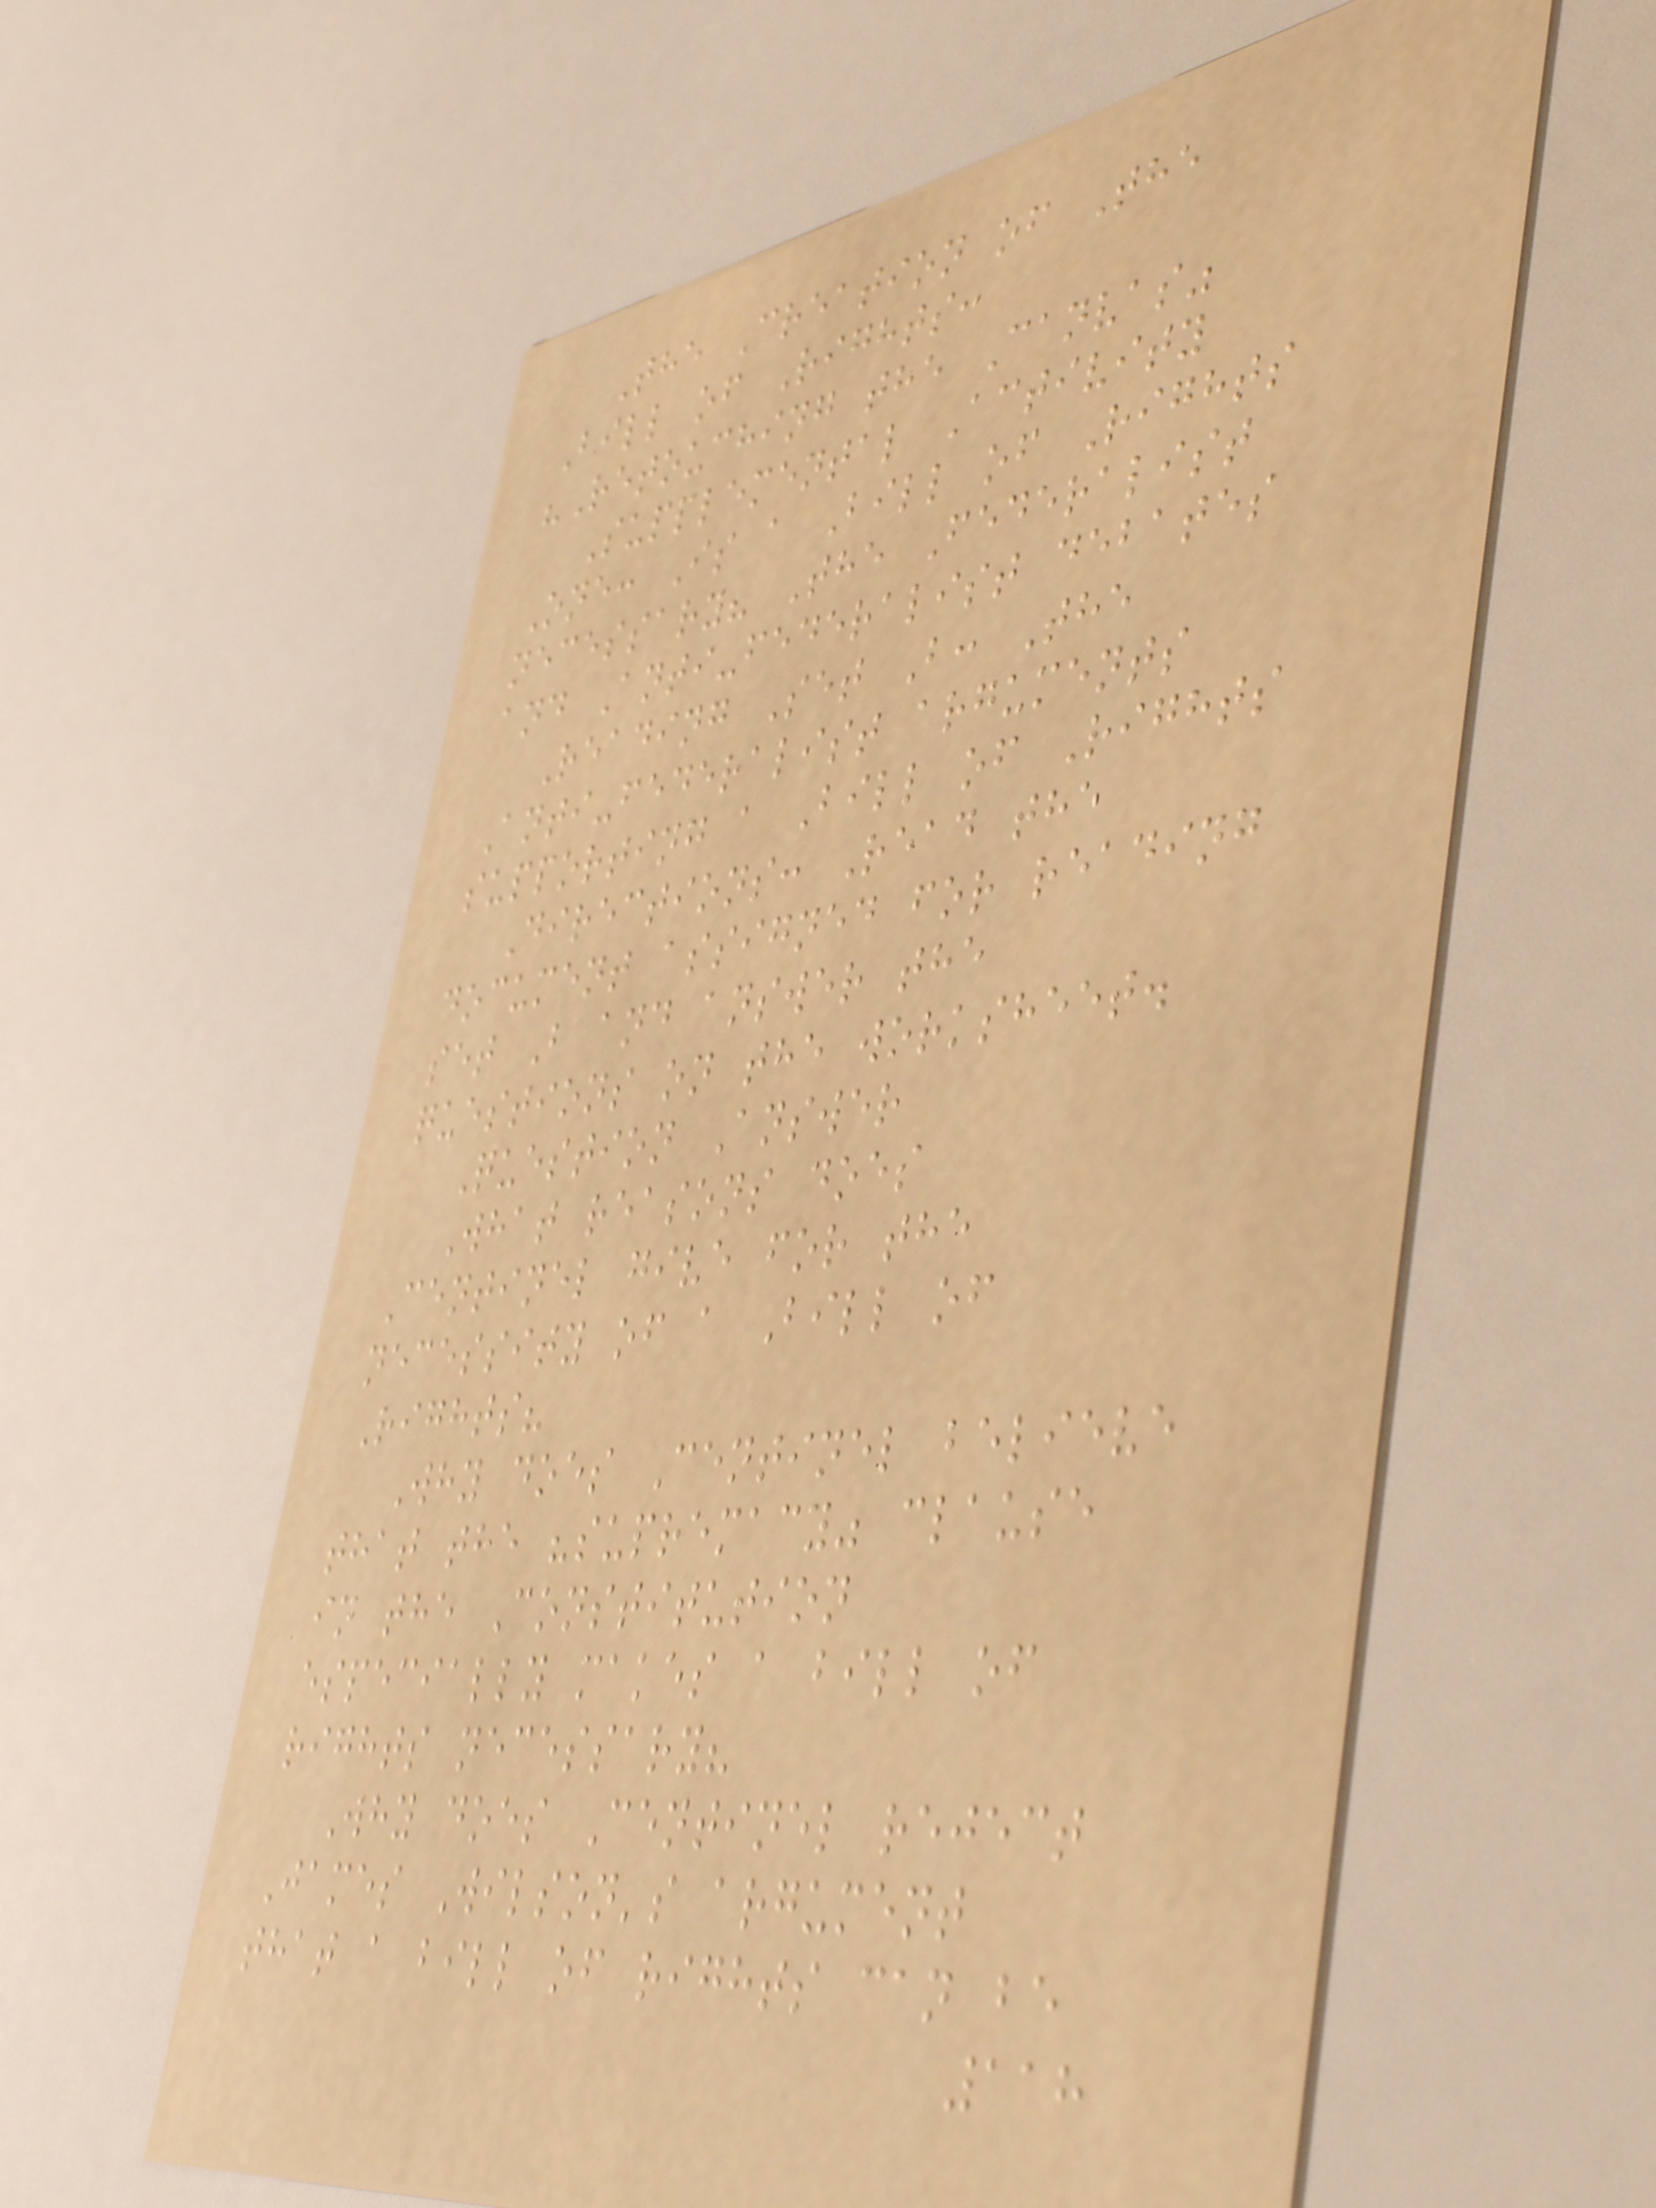The Creation of The
Bill of Rights:
"Retouching the Canvas"
Supplemental Activity
One: Is a Bill of Rights
necessary? The Federalist
and Anti-federalist debates
Reading Set B: The
Anti-federalist arguments
supporting a Bill of Rights
Directions: Read the
document assigned for reading
set B and answer the
questions on the worksheet.
Question Answer
What reasons does
Centinel give for the
necessity of a Bill of
Rights?
Why does Centinel believe
that the "supremacy" clause
in the Constitution
especially makes a bill of
rights necessary?
Why does Centinel reject
James Wilson's argument
that a bill of rights can be
118
